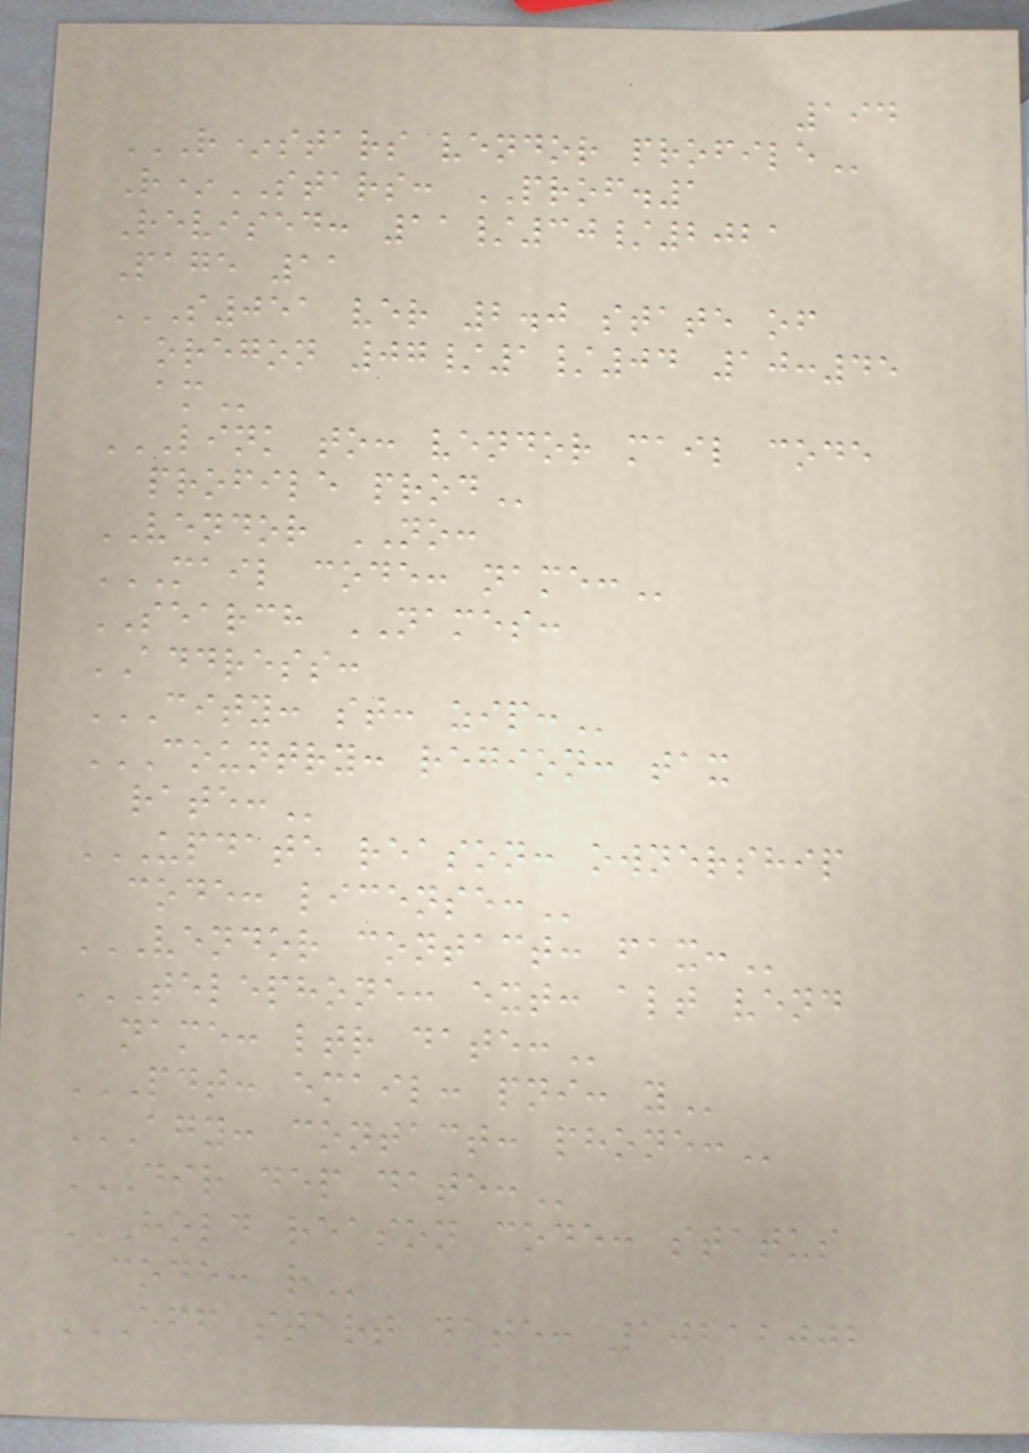194
R*STARS VENDOR PROFILE
R*STARS: PROF.1
Revised: 11/30/2021
Page 11
S051 VER 2.0 STATE OF
OREGON 07/1/04 10:45
AM
LINK TO: VENDOR MAIL CODE
PROFILE PROD
VENDOR NO:
MAIL CODE: NAME:
SEARCH NAMES:
ADDRESS:
CITY: ST: ZIP:
COUNTRY: REGION: TAX
RATE:
UPDATE REASON: OWNERSHIP
CODE: LICENSE:
VENDOR CONTACT: FAX:
TELEPHONE: EXT: ALT VEND
NAME: LTR DATE:
PDT: EMAIL: PNI: Y
AGY: CONTACT: PHONE:
DIR DEP DATE:
HOLD REASON CODE: STATUS
CODE: R
EFF START DATE: 10212002
